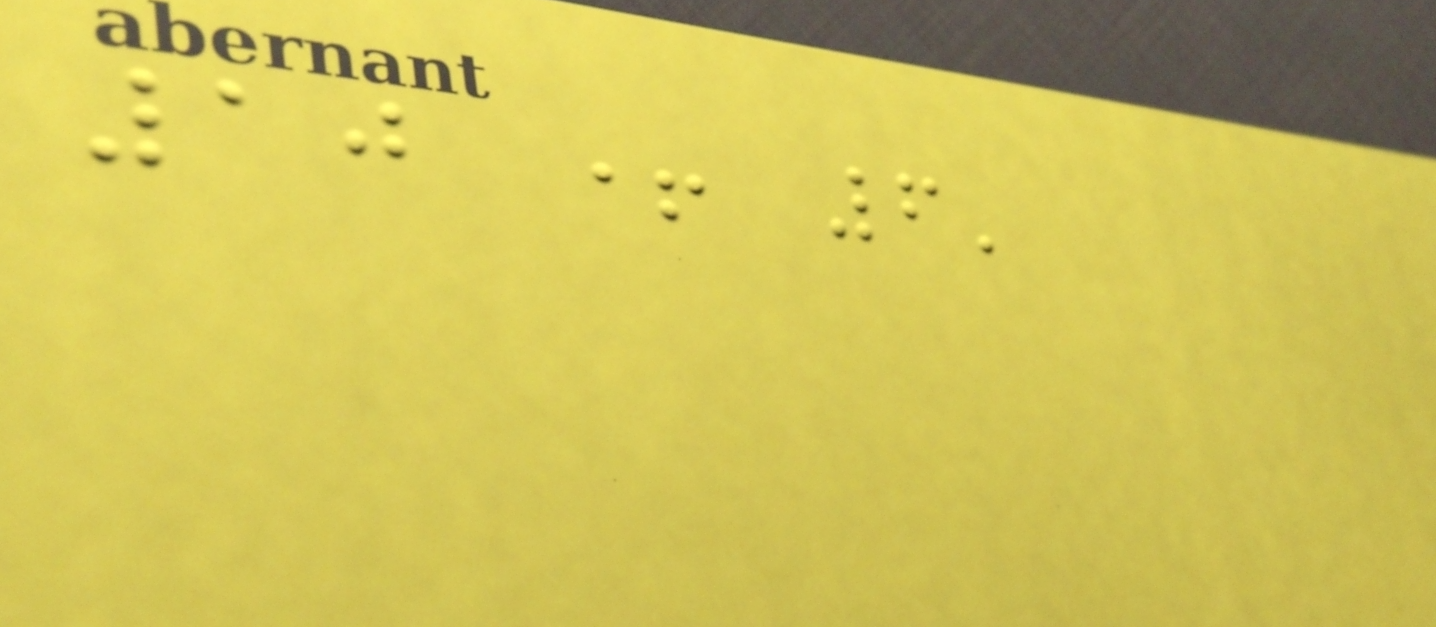10 + 6'
